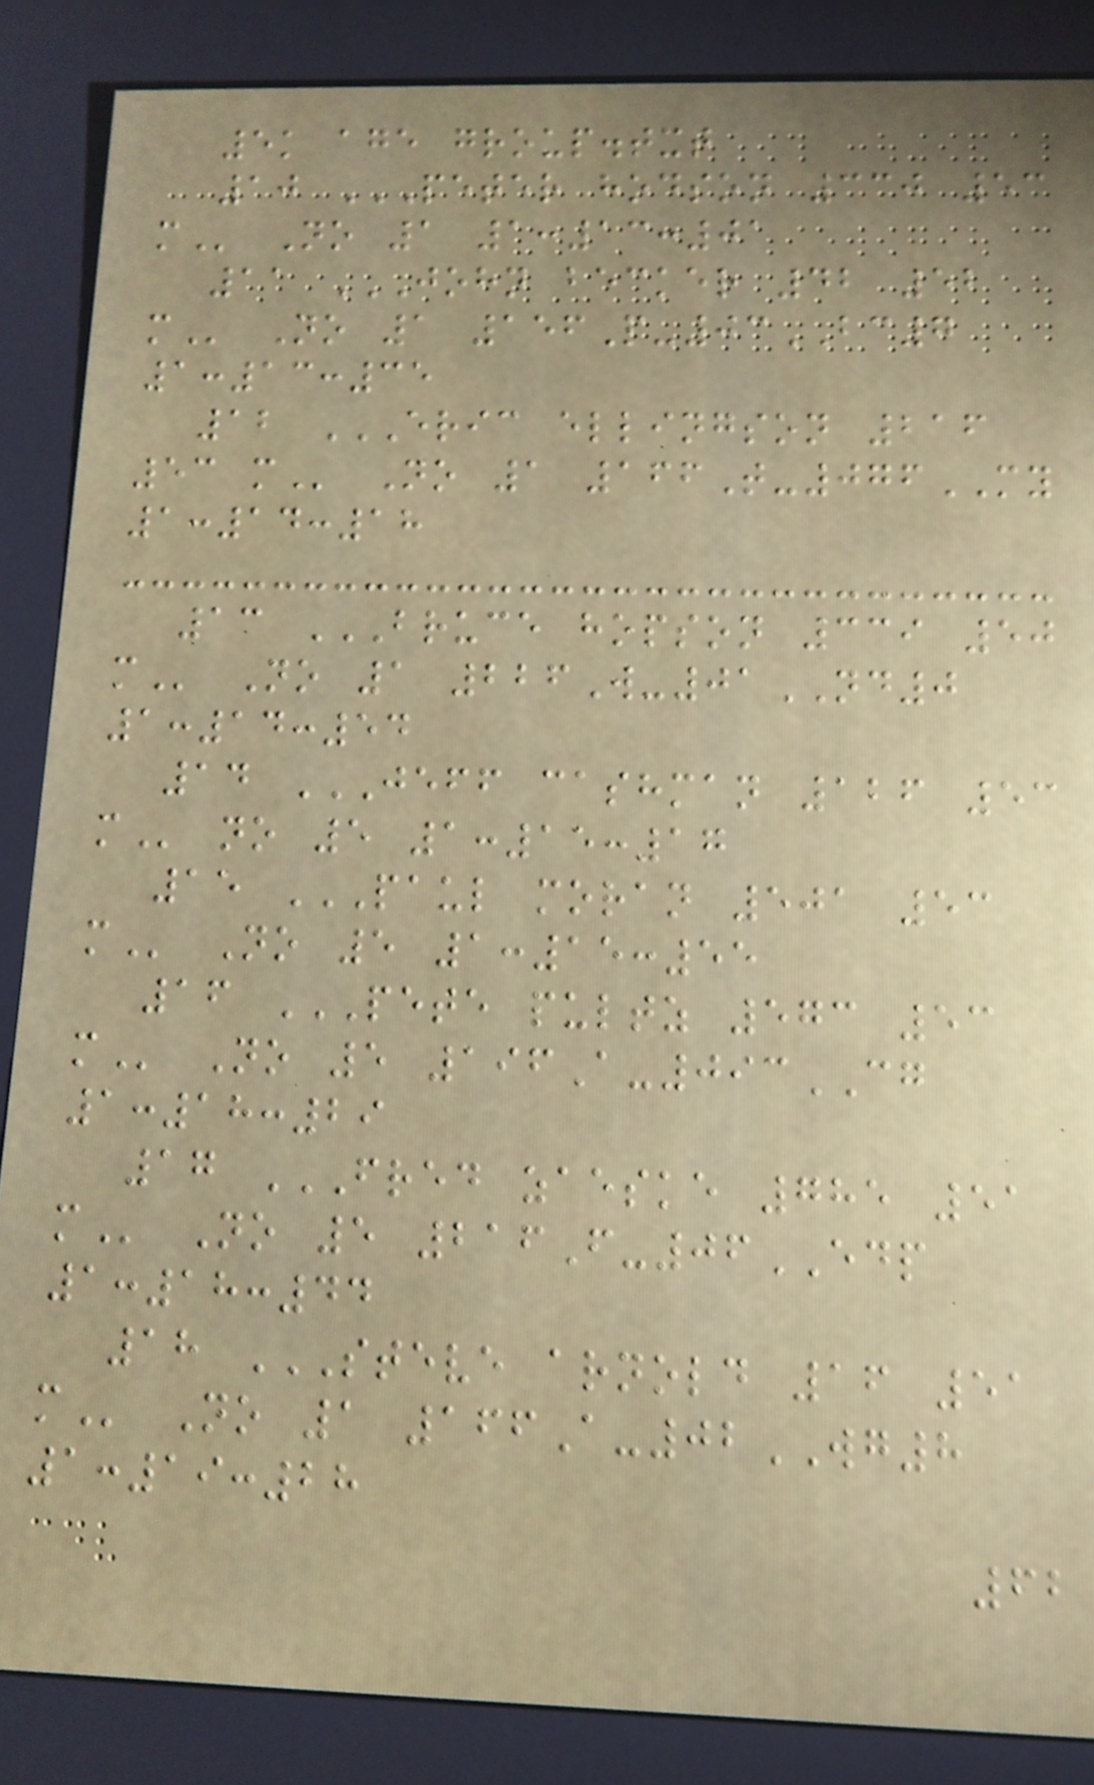5k age group.txt
10 PETER HODSON 330 53
M No 1 1:13:01
11 JOHN BECKER 42 52
M No 1 156P-03BC7
1:13:35
12 ERIC ELLINGSON 216
53 M No 1 166T-076MY
1:14:18
13 BRUCE HOPSON 339 50
M No 1 226W-01ND0
1:14:54
14 JEFF CASHMAN 126 53
M no 5 1:15:17
15 PAUL MORAN 501 53
M No 5 1:15:55
16 PETE PULTZ 573 53
M No 5 196A-093CG
1:18:29
17 FRED ZAESKE 785 51
M No 5 216F-06EDP
1:18:44
18 STEVE ARNOLD 16 51
M No 1 166A-02WG8
1:19:28
62
